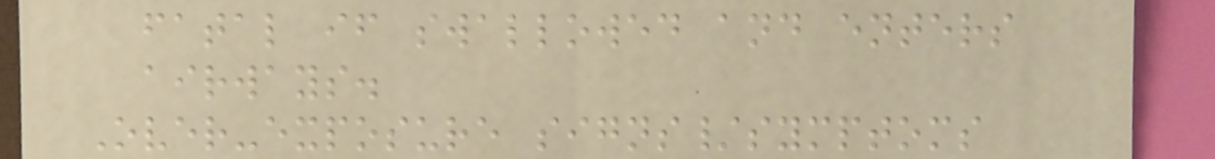fatal if swallowed and enters
airways.
Over-exposure signs/symptoms
